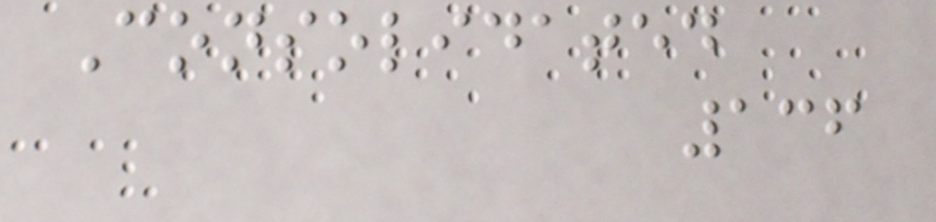Consolidated
136
